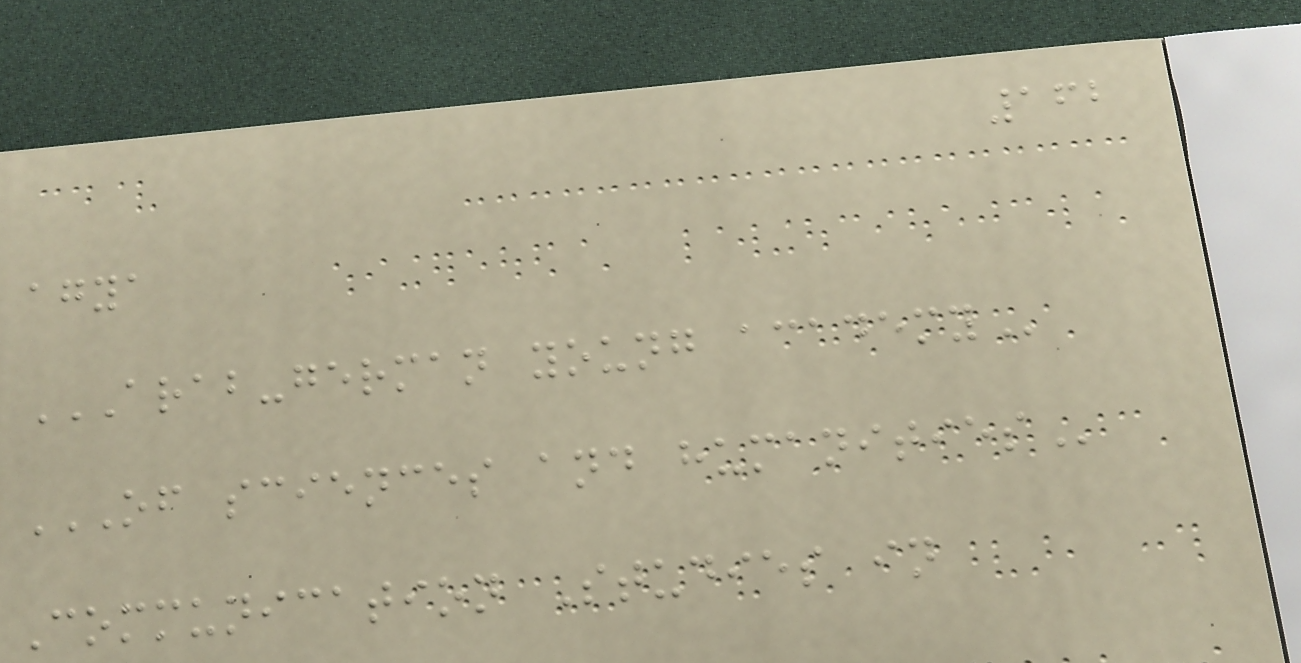162
agya
ARAB-GERMAN YOUNG ACADEMY
OF SCIENCES AND HUMANITIES
Communication Studies in
